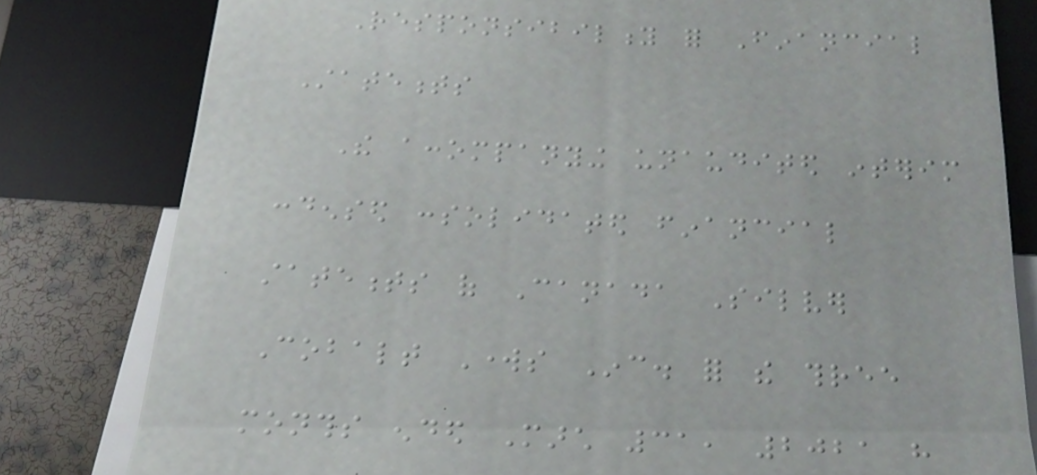Responsibility for Financial
Statements
The accompanying unaudited interim
condensed consolidated financial
statements of Canada Silver
Cobalt Works Inc. for the three
months ended March 31, 2021 have
